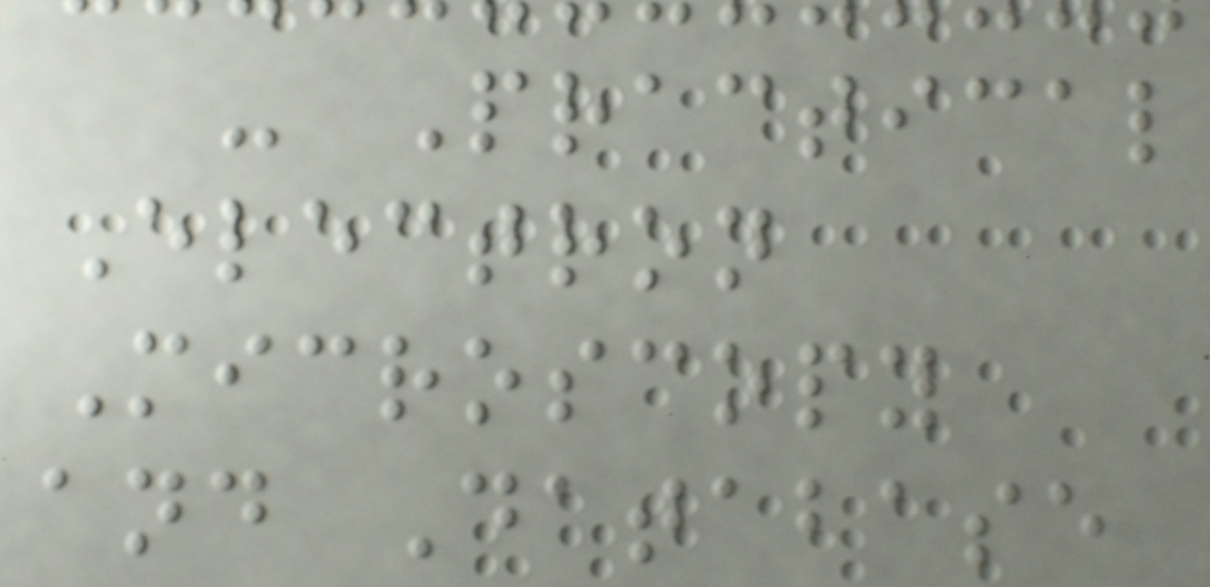- Practical
Electron
Microscopy
and Database
